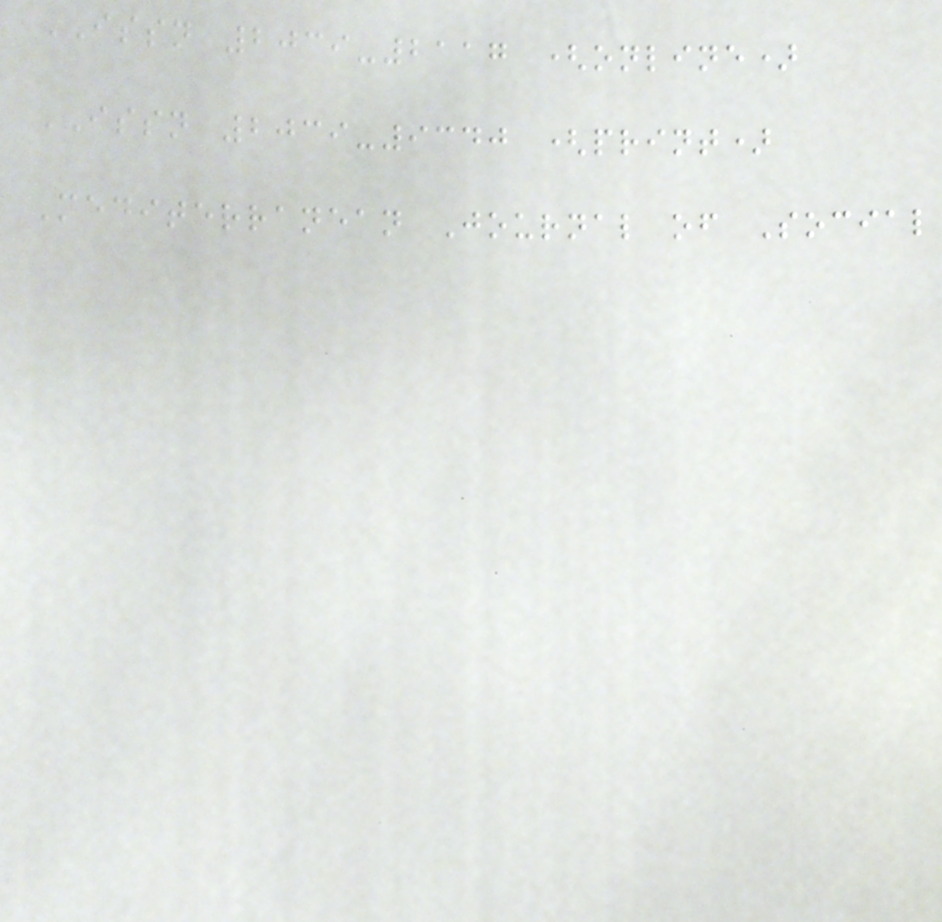ISSN 2039-2117 (online)
ISSN 2039-9340 (print)
Mediterranean Journal of Social
